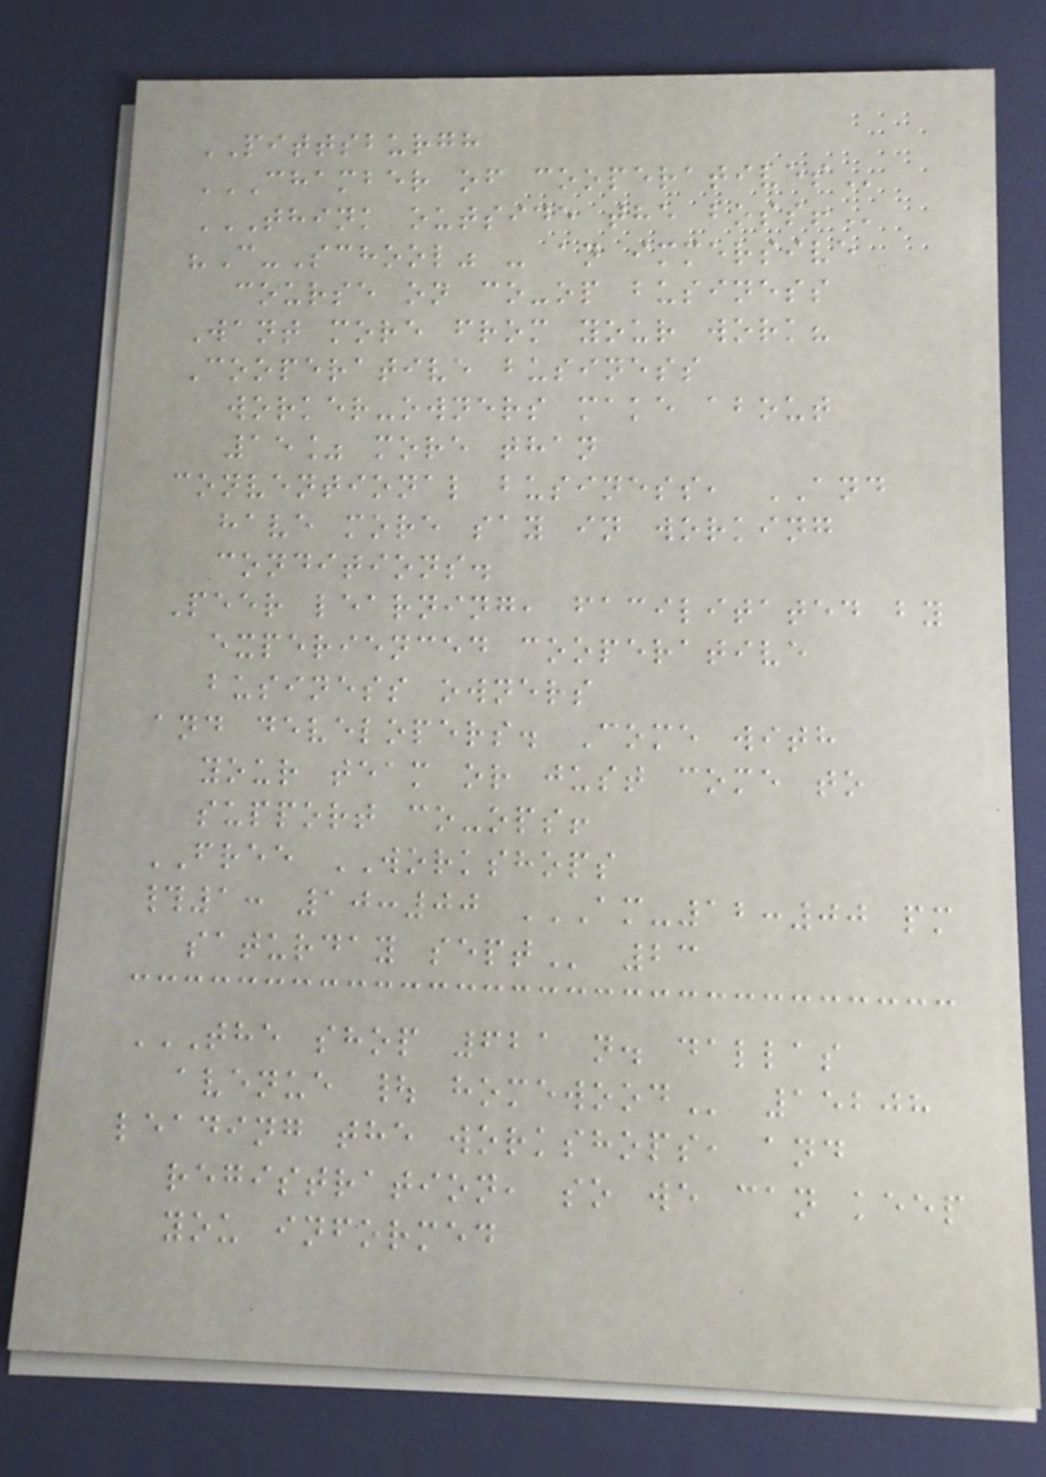PITTSBURGH
CHAMBER OF COOPERATIVES
THINK OUTSIDE THE BOSS!
"C-School" - an immersive
course on co-op business
Want more from your work?
Cooperative business
worker-owners make about
15% more than
conventional business, AND
have more say in working
conditions.
Peer learning, facilitated by
experienced cooperative
business owners
and developers. Come with
your team or just come to
support co-ops!
FREE WORKSHOPS
#1: 10:00 AM-12:00 PM
SATURDAY SEPT 23
THE SHOP 621 N. DALLAS
AVENUE | HOMEWOOD 15208
leading the workshops, and
registration, so we can keep
you informed
